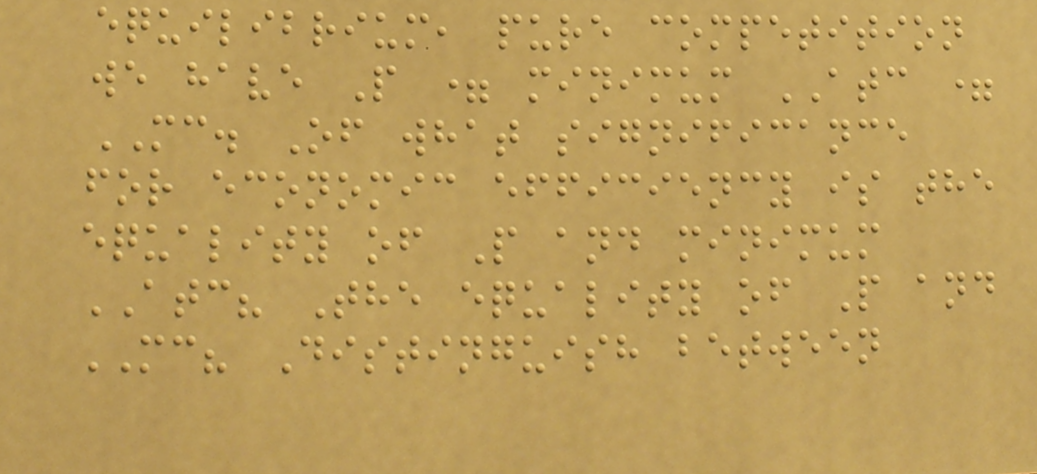equilibrium, pure competition
we have P = minimum ATC =
MC. Of what significance
for economic efficiency is the
equality of P and minimum
ATC? The equality of P and
MC? Distinguish between
